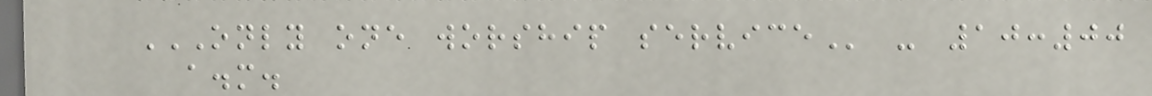ONLY ONE WORSHIP SERVICE - 10:00
a.m.
